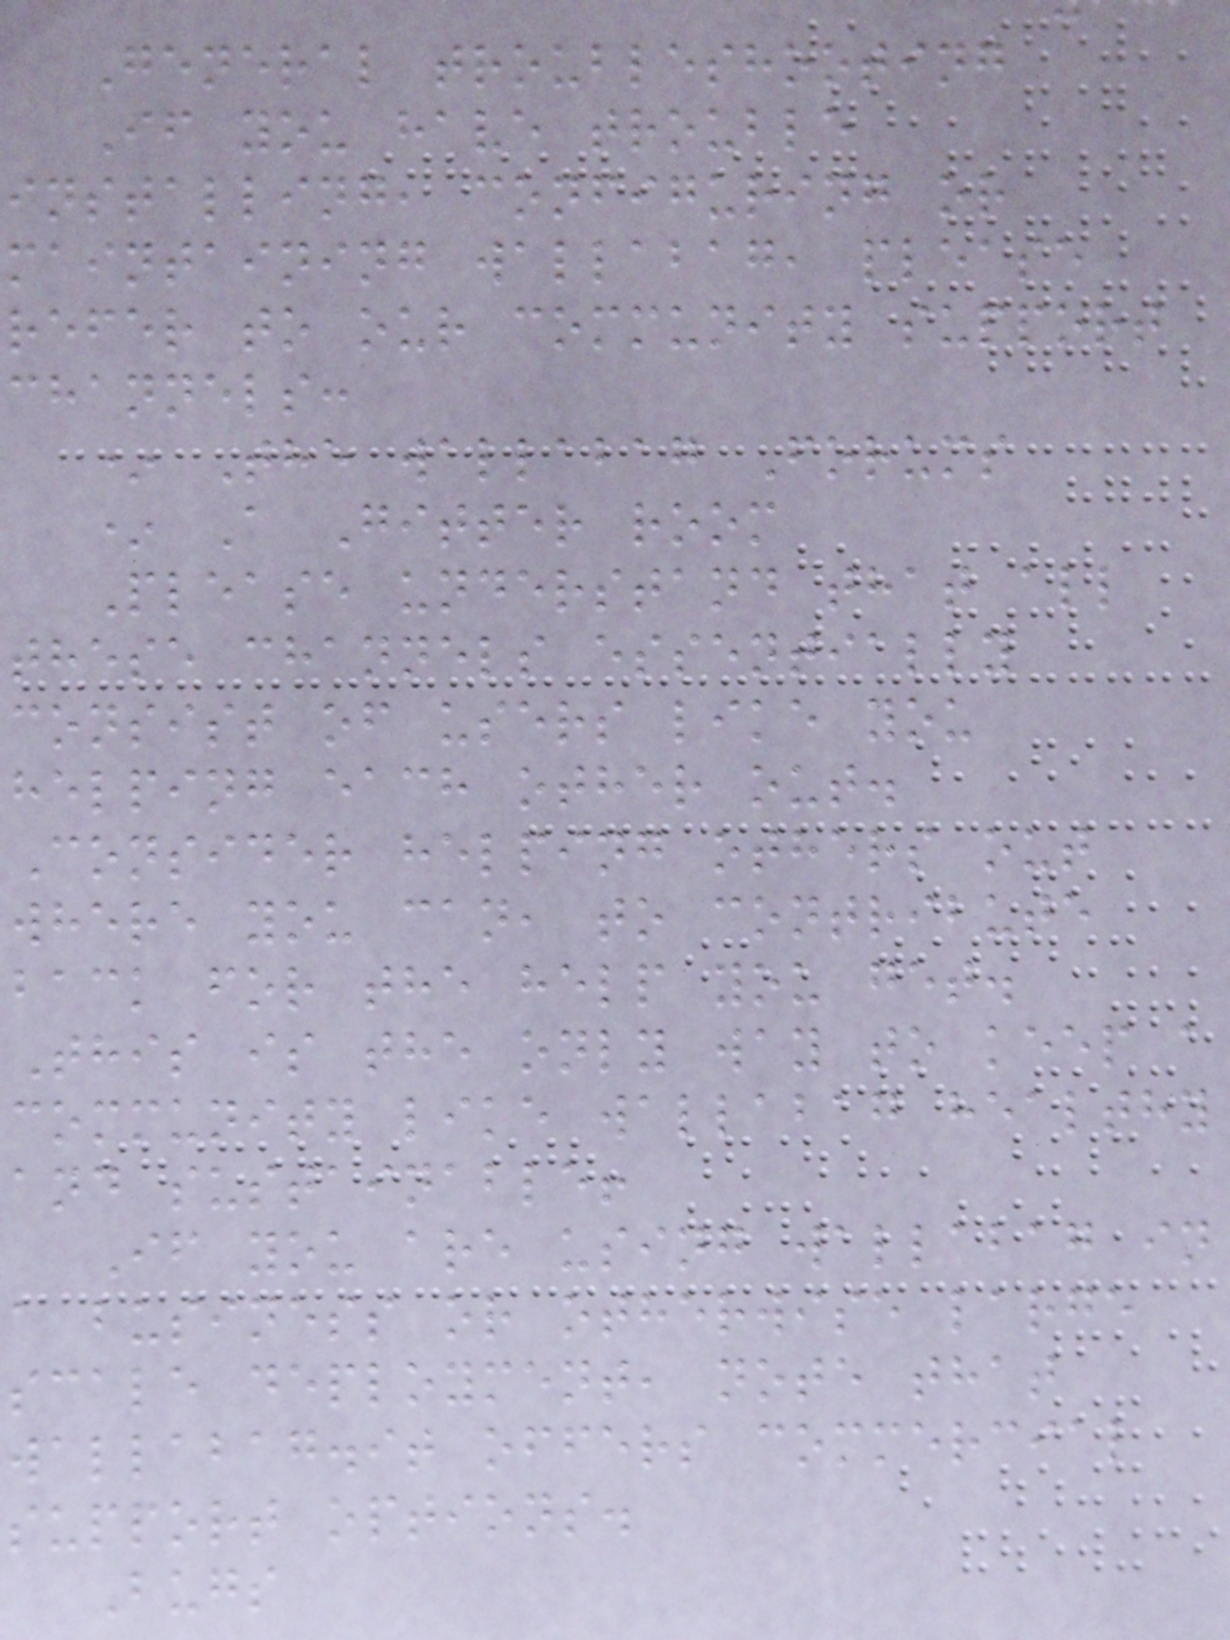General troubleshooting
If you have trouble
installing, configuring or
maintaining wallabag, please
refer to our community support
channels:
* The wallabag Forums
* A Gitter room
Please understand that all
these channels essentially
consist of users like you
helping each other out.
Consider helping others out
where you can, to contribute
back for the help you get.
This is the only way to keep a
community like wallabag healthy
and sustainable!
If you are using wallabag in
a business or otherwise large
scale deployment, note that
wallabag.it offers commercial
support options.
Bugs
